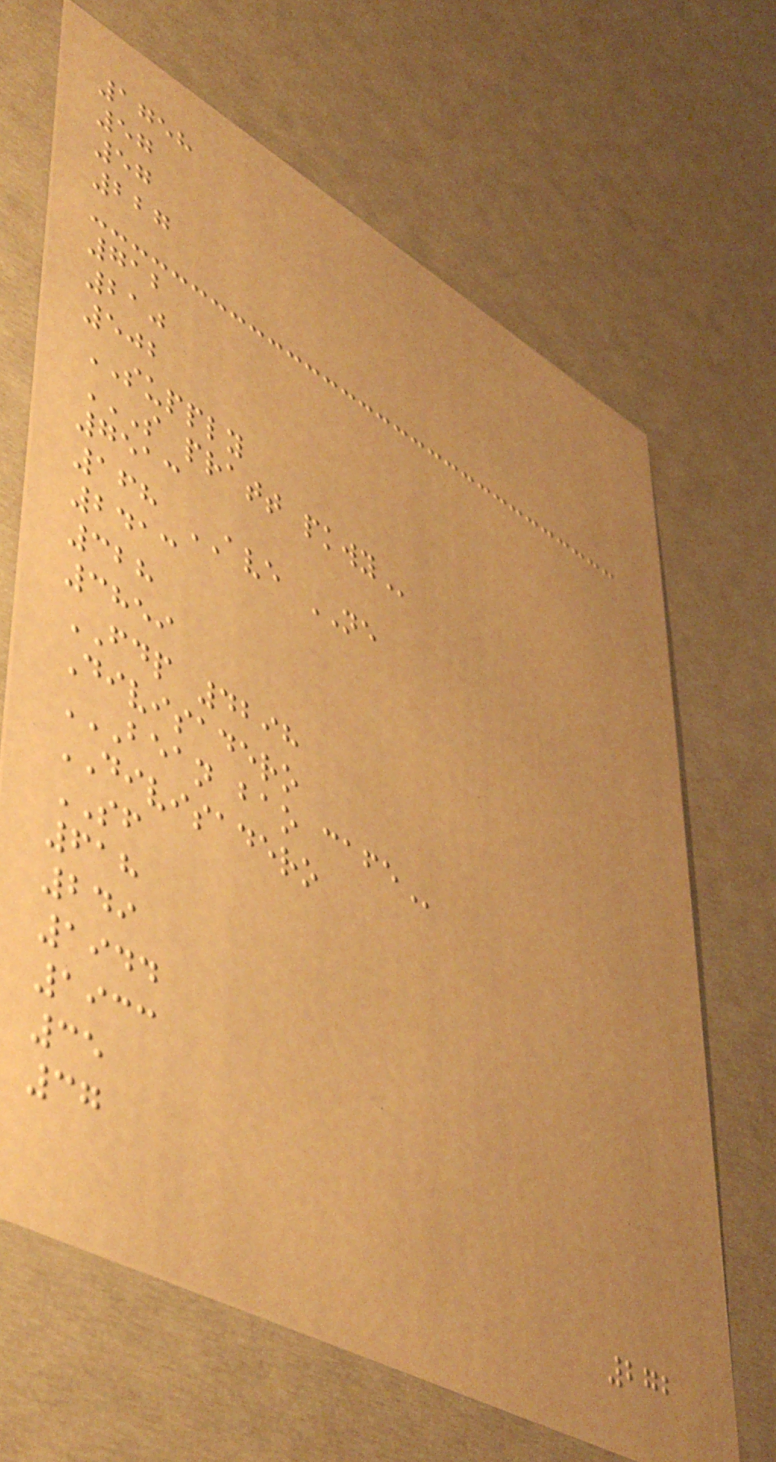1758
57
57
227
712
210
502
SUPPLY
S PRATT PKWY
7513
168 AVE NE
2413
328
3859
FDP 4298
Divisadero
BEAN BAO CAFE
DIVISADERO
SF
618
249
1944
1933
35
37
272
